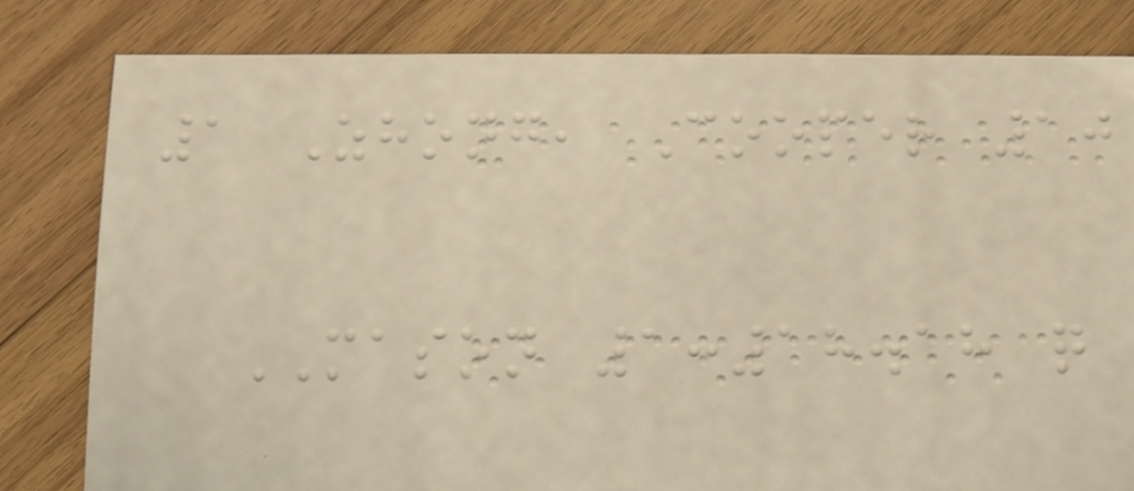1 Zhong, Cooper 10
MASON 1:18.18 q
